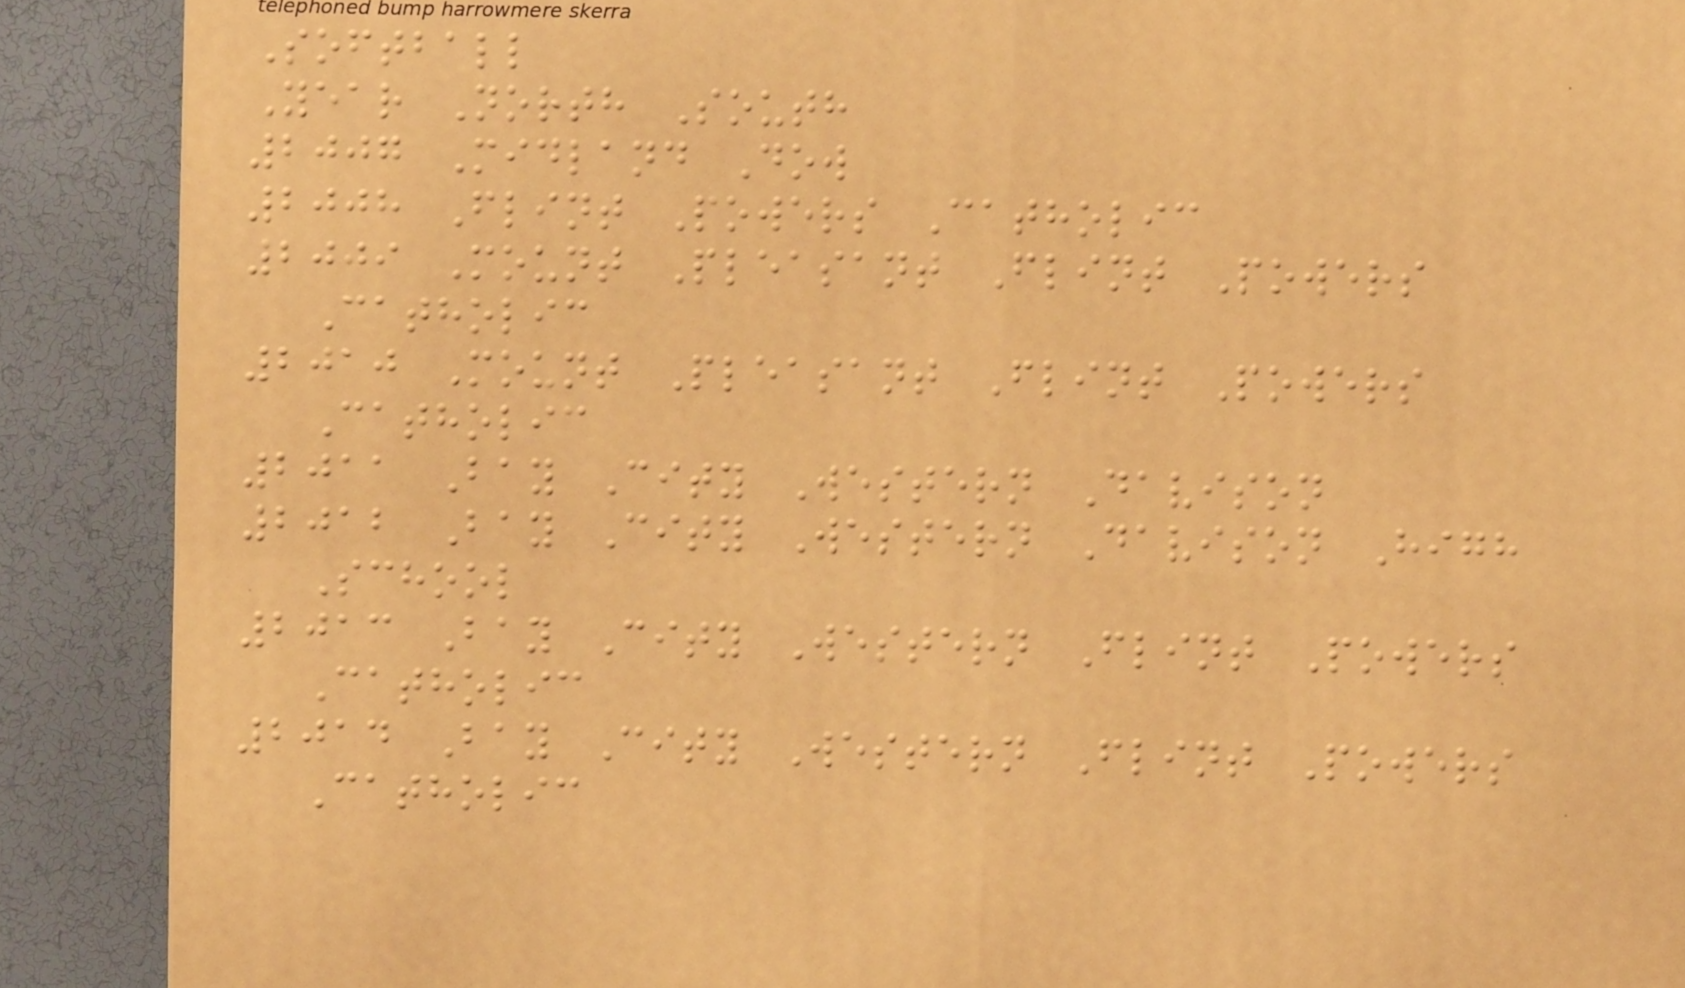Softball
Year North South
2007 Midland Dow
2008 Flint Powers Catholic
2009 Mount Pleasant Flint Powers
Catholic
2010 Mount Pleasant Flint Powers
Catholic
2011 Bay City Western Davison
2012 Bay City Western Davison High
School
2013 Bay City Western Flint Powers
Catholic
2014 Bay City Western Flint Powers
Catholic
